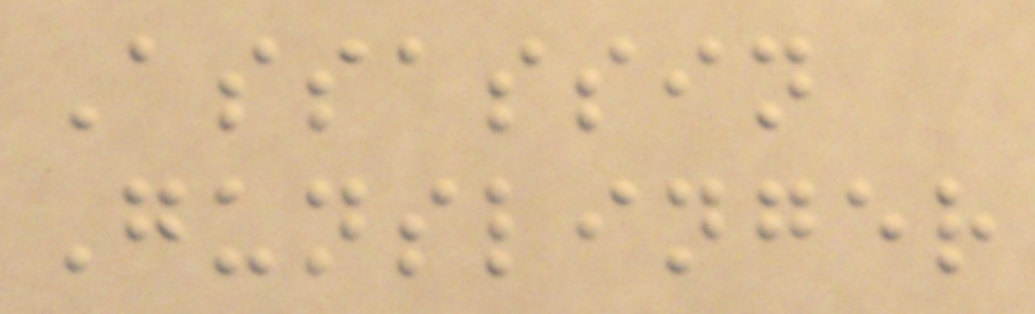Assassin
Gunslinger
